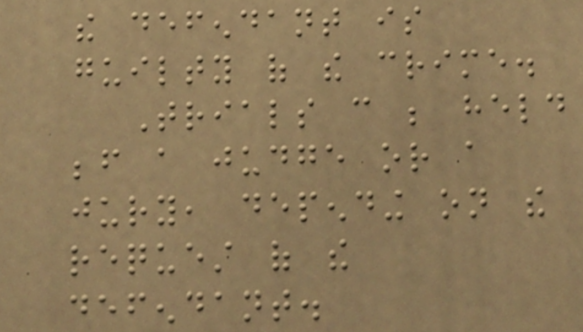the defendant is
guilty of the crime.
Trials can be held
before a judge or a
jury, depending on the
request of the
defendant.
